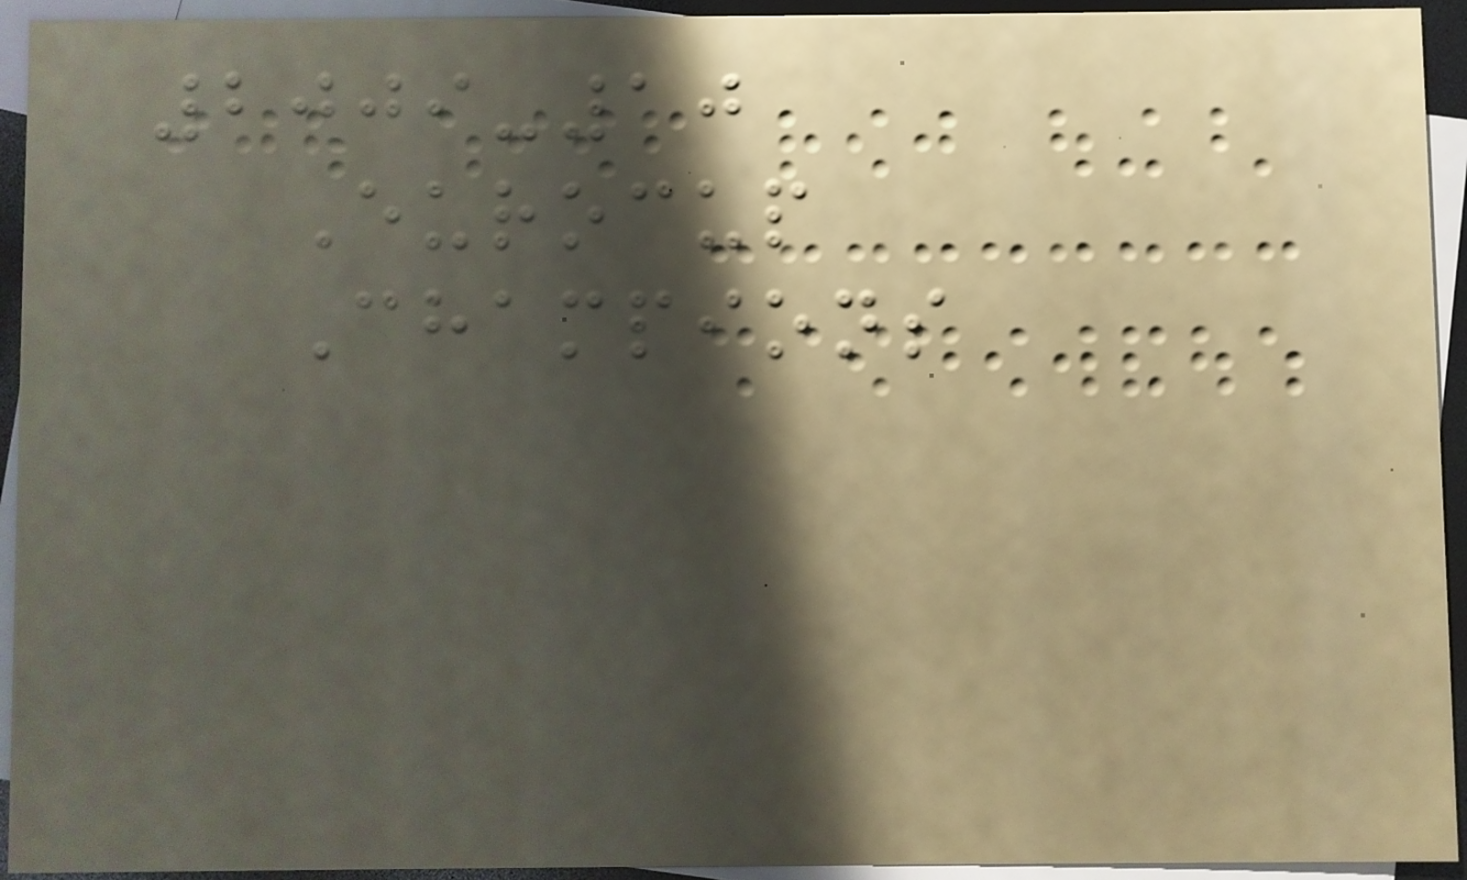2009-10
Eurocup
Champions
